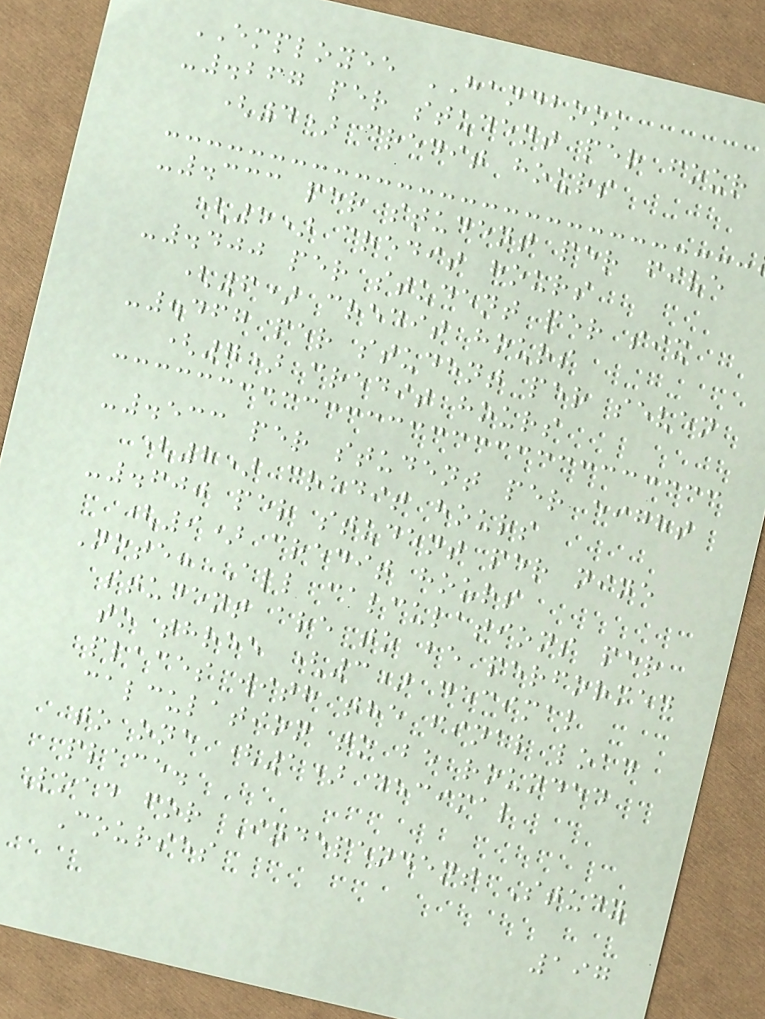EMPLOYEE HANDBOOK
-.267 per student per four
(4) credit hours
-.333 per student per five
(5) credit hours
-.400 per student per six
(6) credit hours
-.467 per student per seven
(7) credit hours
-.533 per student per eight
(8) credit hours
-.600 per student per nine
(9) credit hours
Note: All calculations per
student are to be performed
to three (3) decimal
places with the final load
calculation to be rounded
to one (1) decimal
place.
Load for Independent Study
Courses
197
